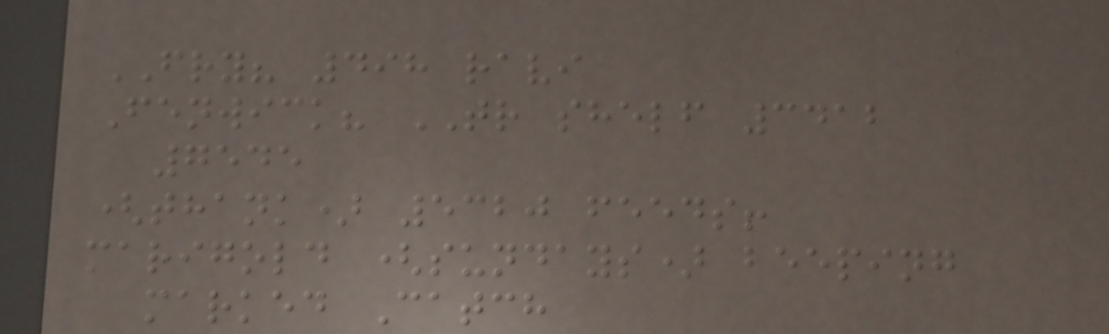FRY? 498 ravi
Fenwick? TR shelf 3412
7545
(thank) 5320 feeds!
marigold (sundays) beeping
marked Catch
